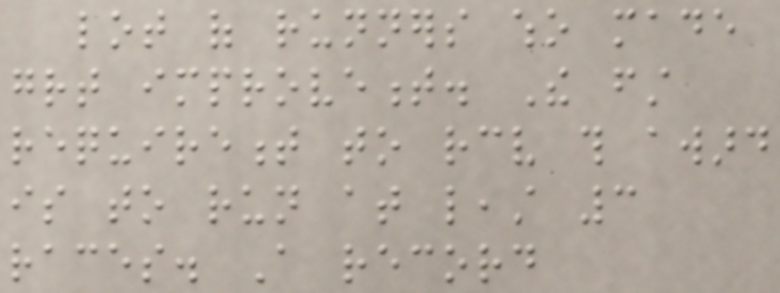lot of runners who made
great improvement. The first
requirement to receive this award
is to run at least 3
races. A record
